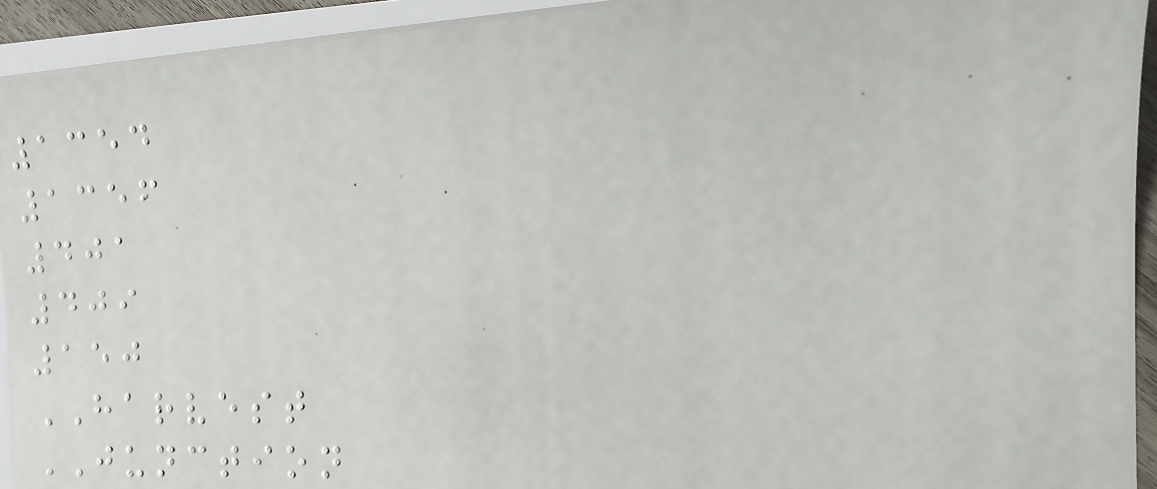1354
1356
401
409
150
HARVEST
JUNCTION
